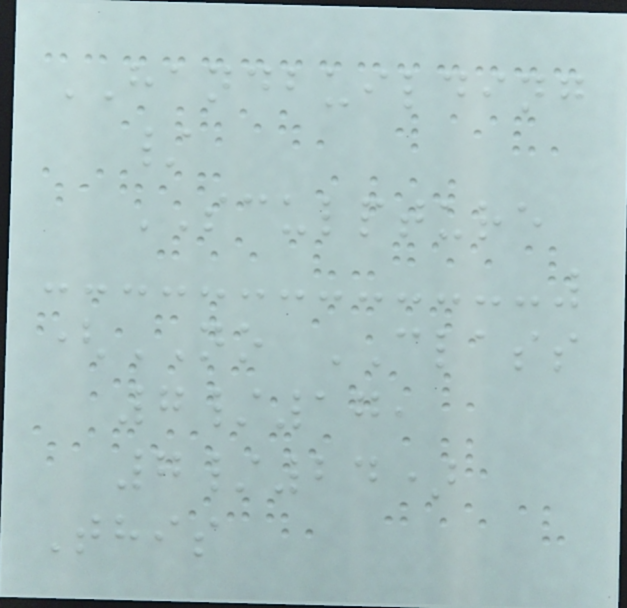HANDBUILDING
/
SCULPTURE
(NO CLASS
7/17,
7/24)
This
